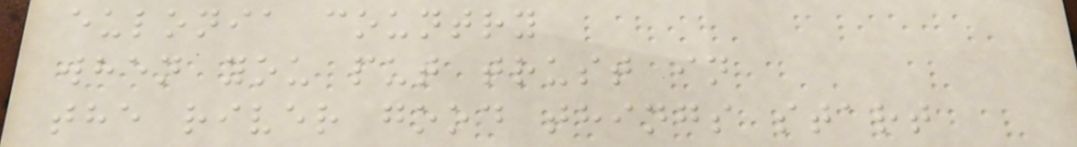eulonia country
when you put trust in
the river good things start
